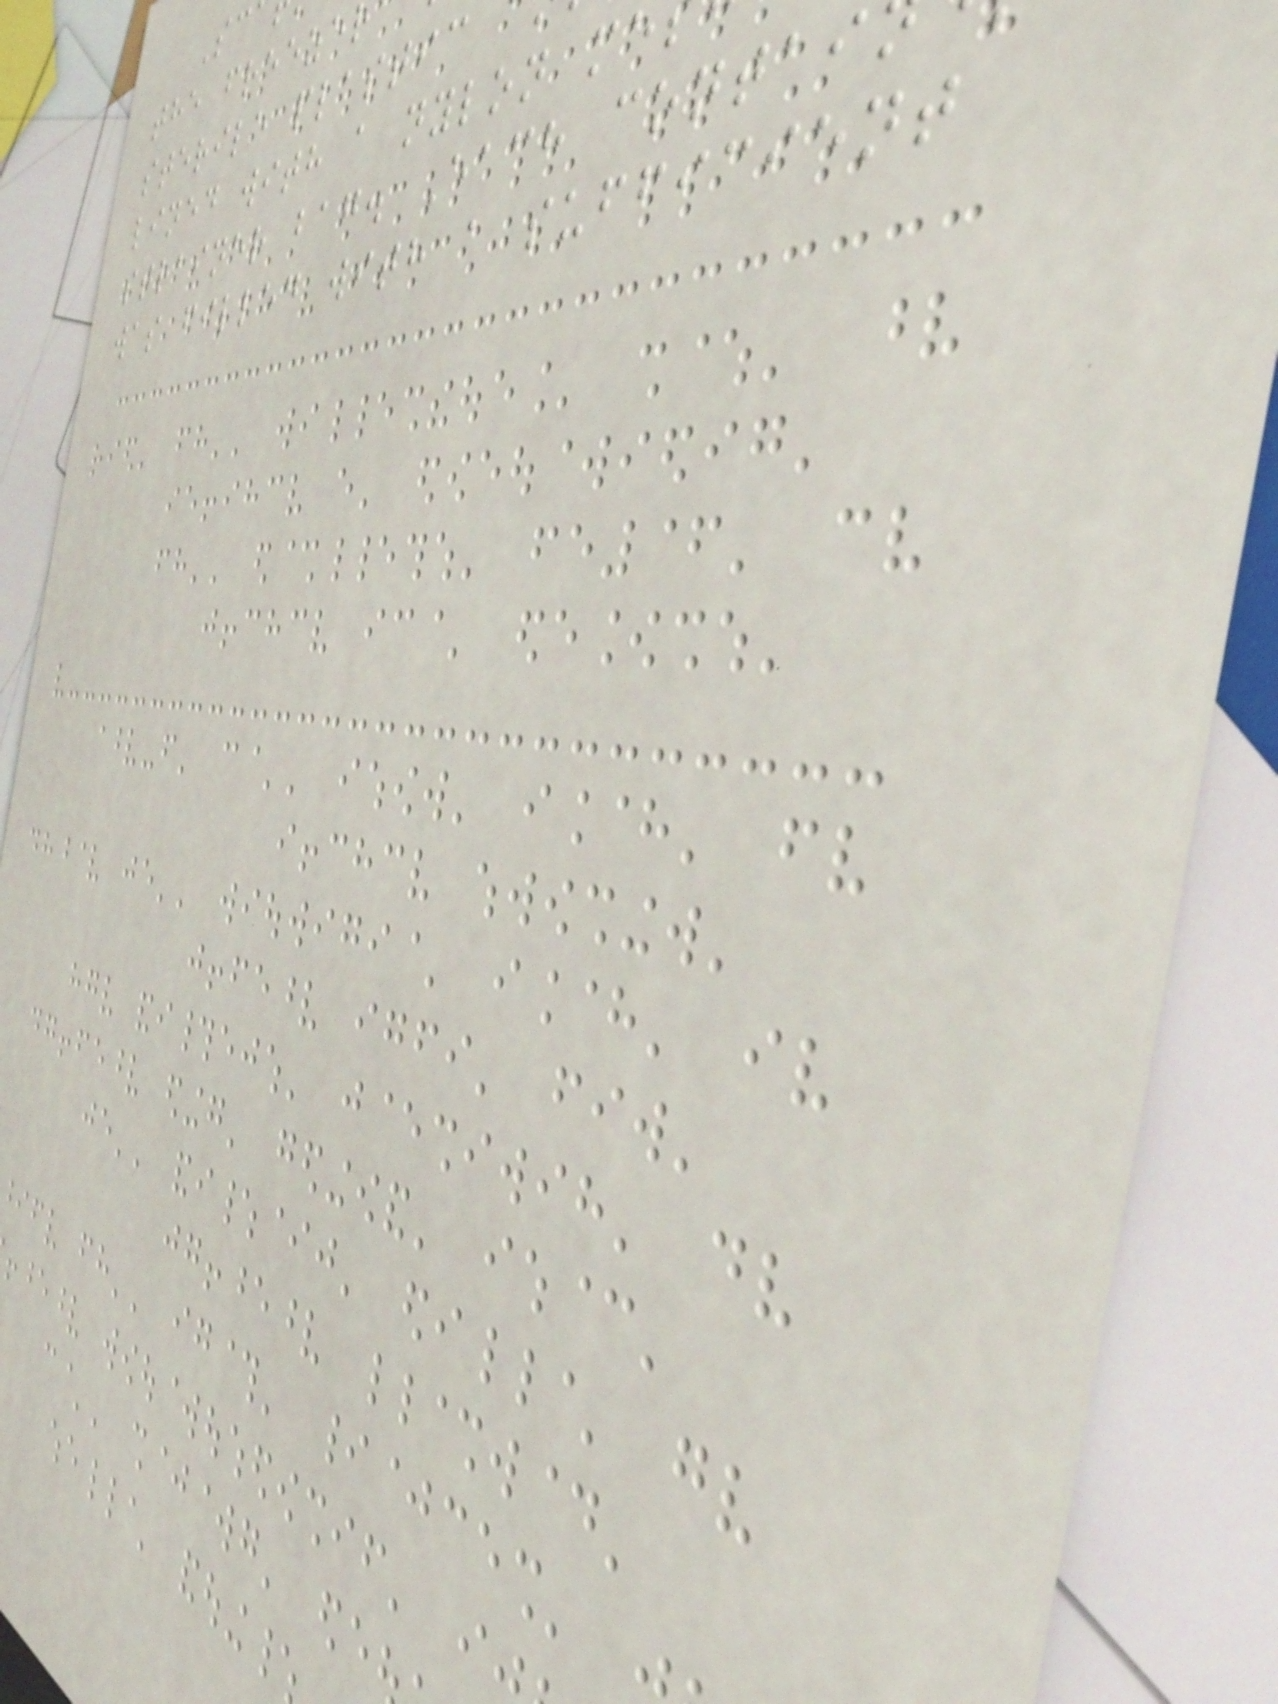the freeze
sterile plastic
lined with a nylon me
strainer bag. Each contai
was filled with a sufficient
